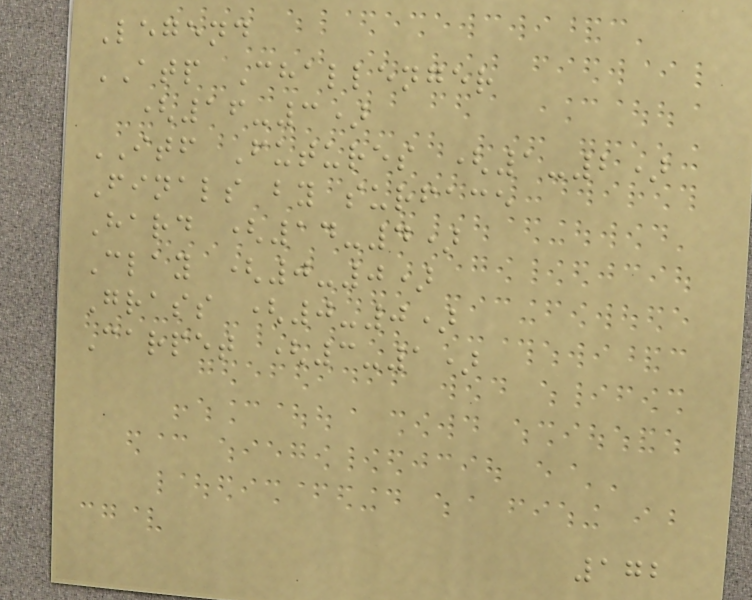Legend
ATP Challenger
(16-3)
ITF Futures (1-2)
Finals by surface
Hard (14-4)
Clay (0-0)
Grass (0-0)
Carpet (3-1)
172
